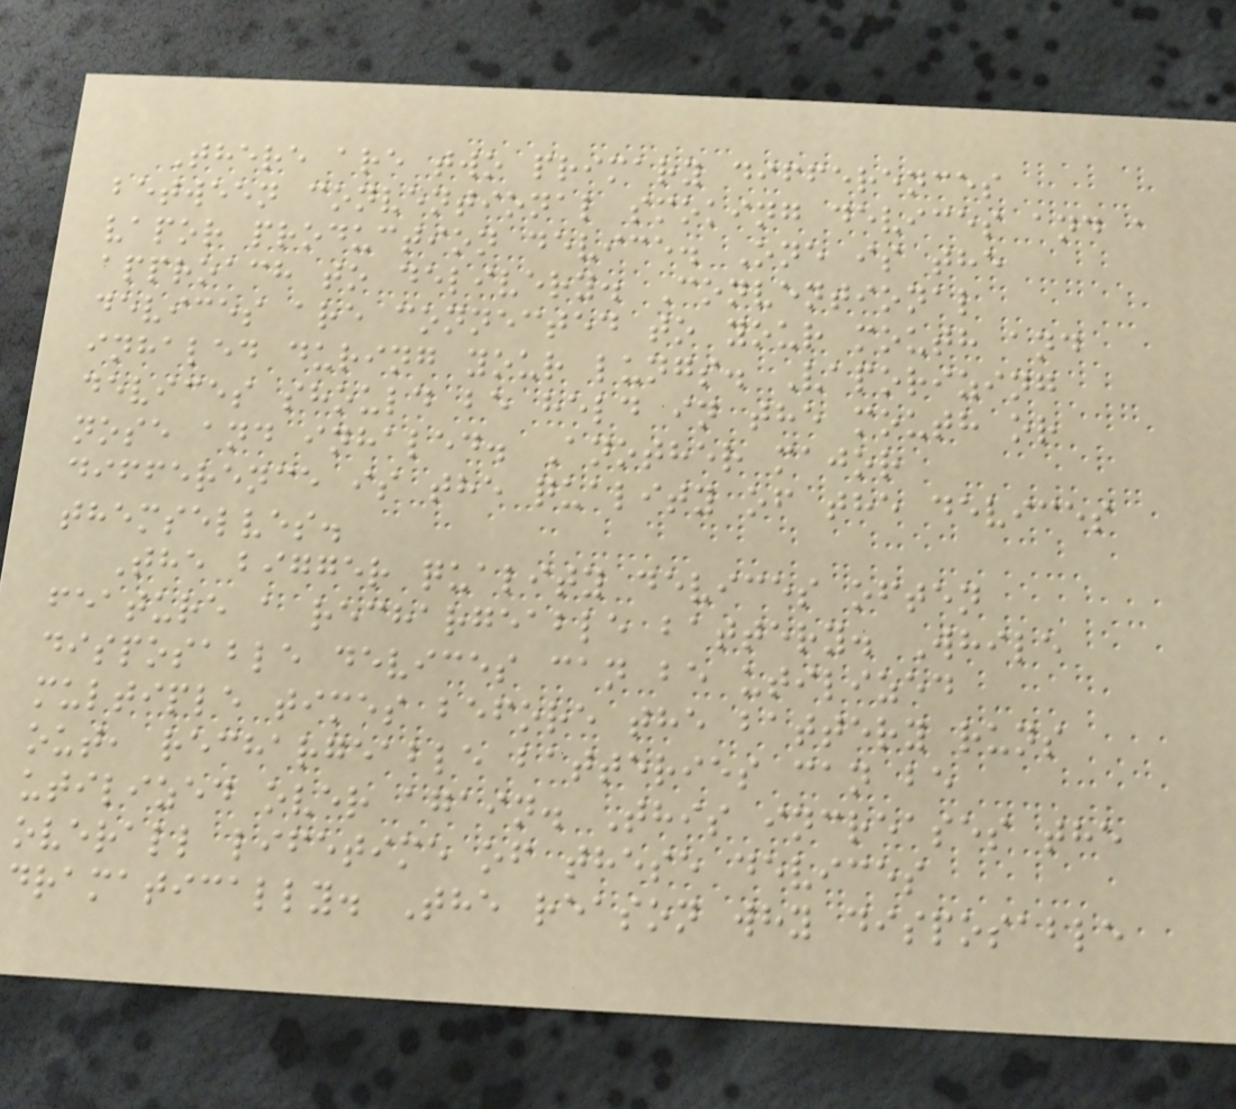There are two primary differences
between conventional smoking devices and a
vapor production device. One is the
approach to delivery. Conventional
devices are connected to your mouth and
inhaled during your lungs. Vaporizing
devices should be held in the mouth or
nose and inhaled. Another major
difference is the quality of the devices
themselves.
The bigger quality devices often
feature a rechargeable battery. While
disposable devices can be utilized
multiple times before the battery runs
out, rechargeable batteries can be
utilized over again. This increases the
overall lifetime of these devices
dramatically. The reason why disposable
